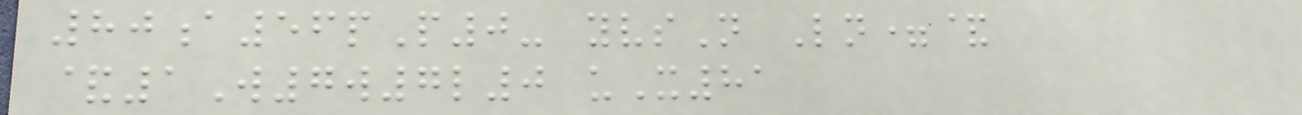80a56pP0- yvsN Ln=&
&1W7w7l0 uX81
